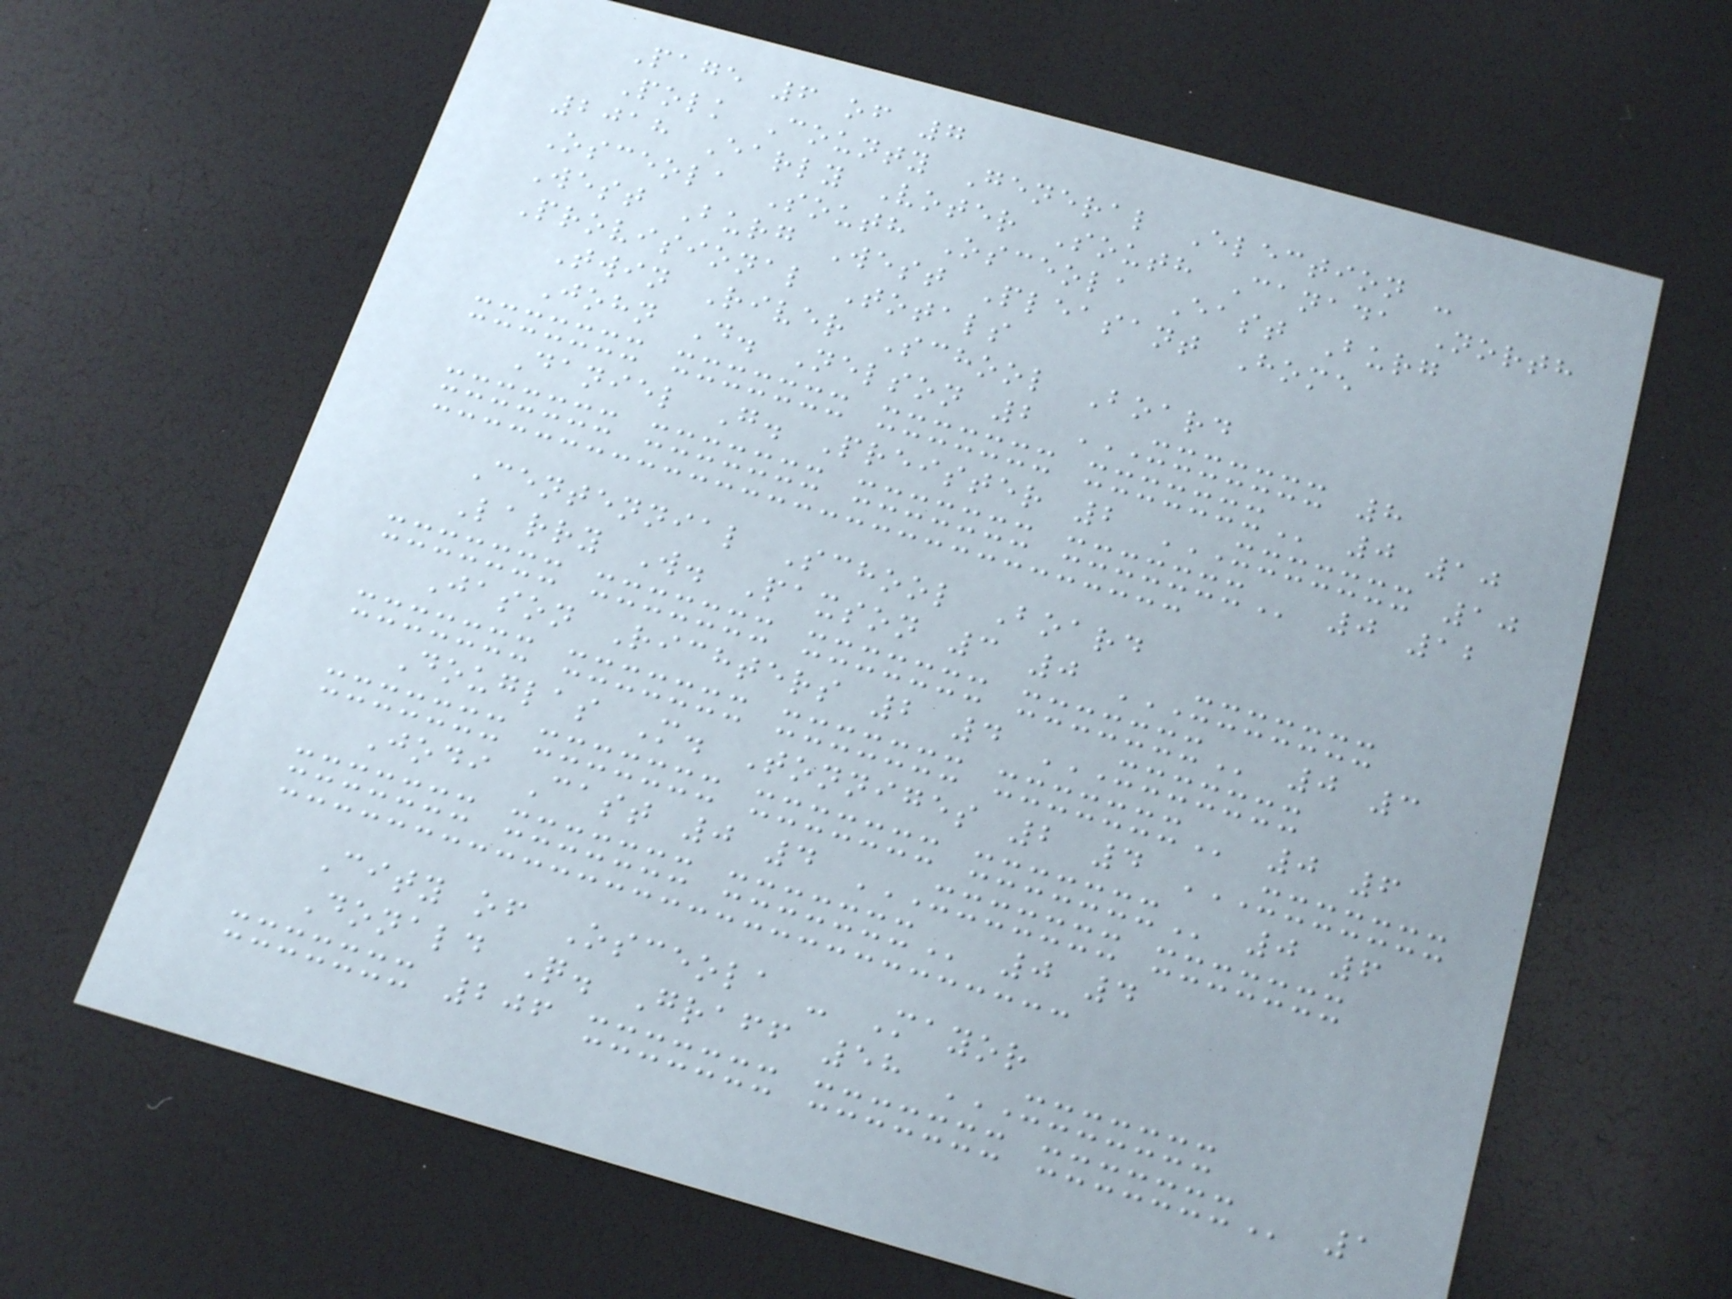Page 6 of 7
Polk County General Election -
2018 Early Voter South Canada North
Osceola South Osceola East Burg
West Burg West Pleasant Home
Provisional Totals
Twin River School Board
John D. Nelson 2 XXXXXXX 8
XXXXXXX XXXXXXX XXXXXXX XXXXXXX 0 10
Daniel G. Preister 2 XXXXXXX 10
XXXXXXX XXXXXXX XXXXXXX XXXXXXX 0 12
Centennial School Board
Larry W. Paxson 3 0 XXXXXXX
XXXXXXX XXXXXXX XXXXXXX XXXXXXX 0 3
Jason Richters 2 4 XXXXXXX
XXXXXXX XXXXXXX XXXXXXX XXXXXXX 0 6
Douglas M. Tonniges 2 4 XXXXXXX
XXXXXXX XXXXXXX XXXXXXX XXXXXXX 0 6
Jodi Cast 0 4 XXXXXXX XXXXXXX
XXXXXXX XXXXXXX XXXXXXX 0 4
City of Osceola - Mayor
Donald Q. Graff 58 XXXXXXX
XXXXXXX 206 XXXXXXX XXXXXXX XXXXXXX 1
